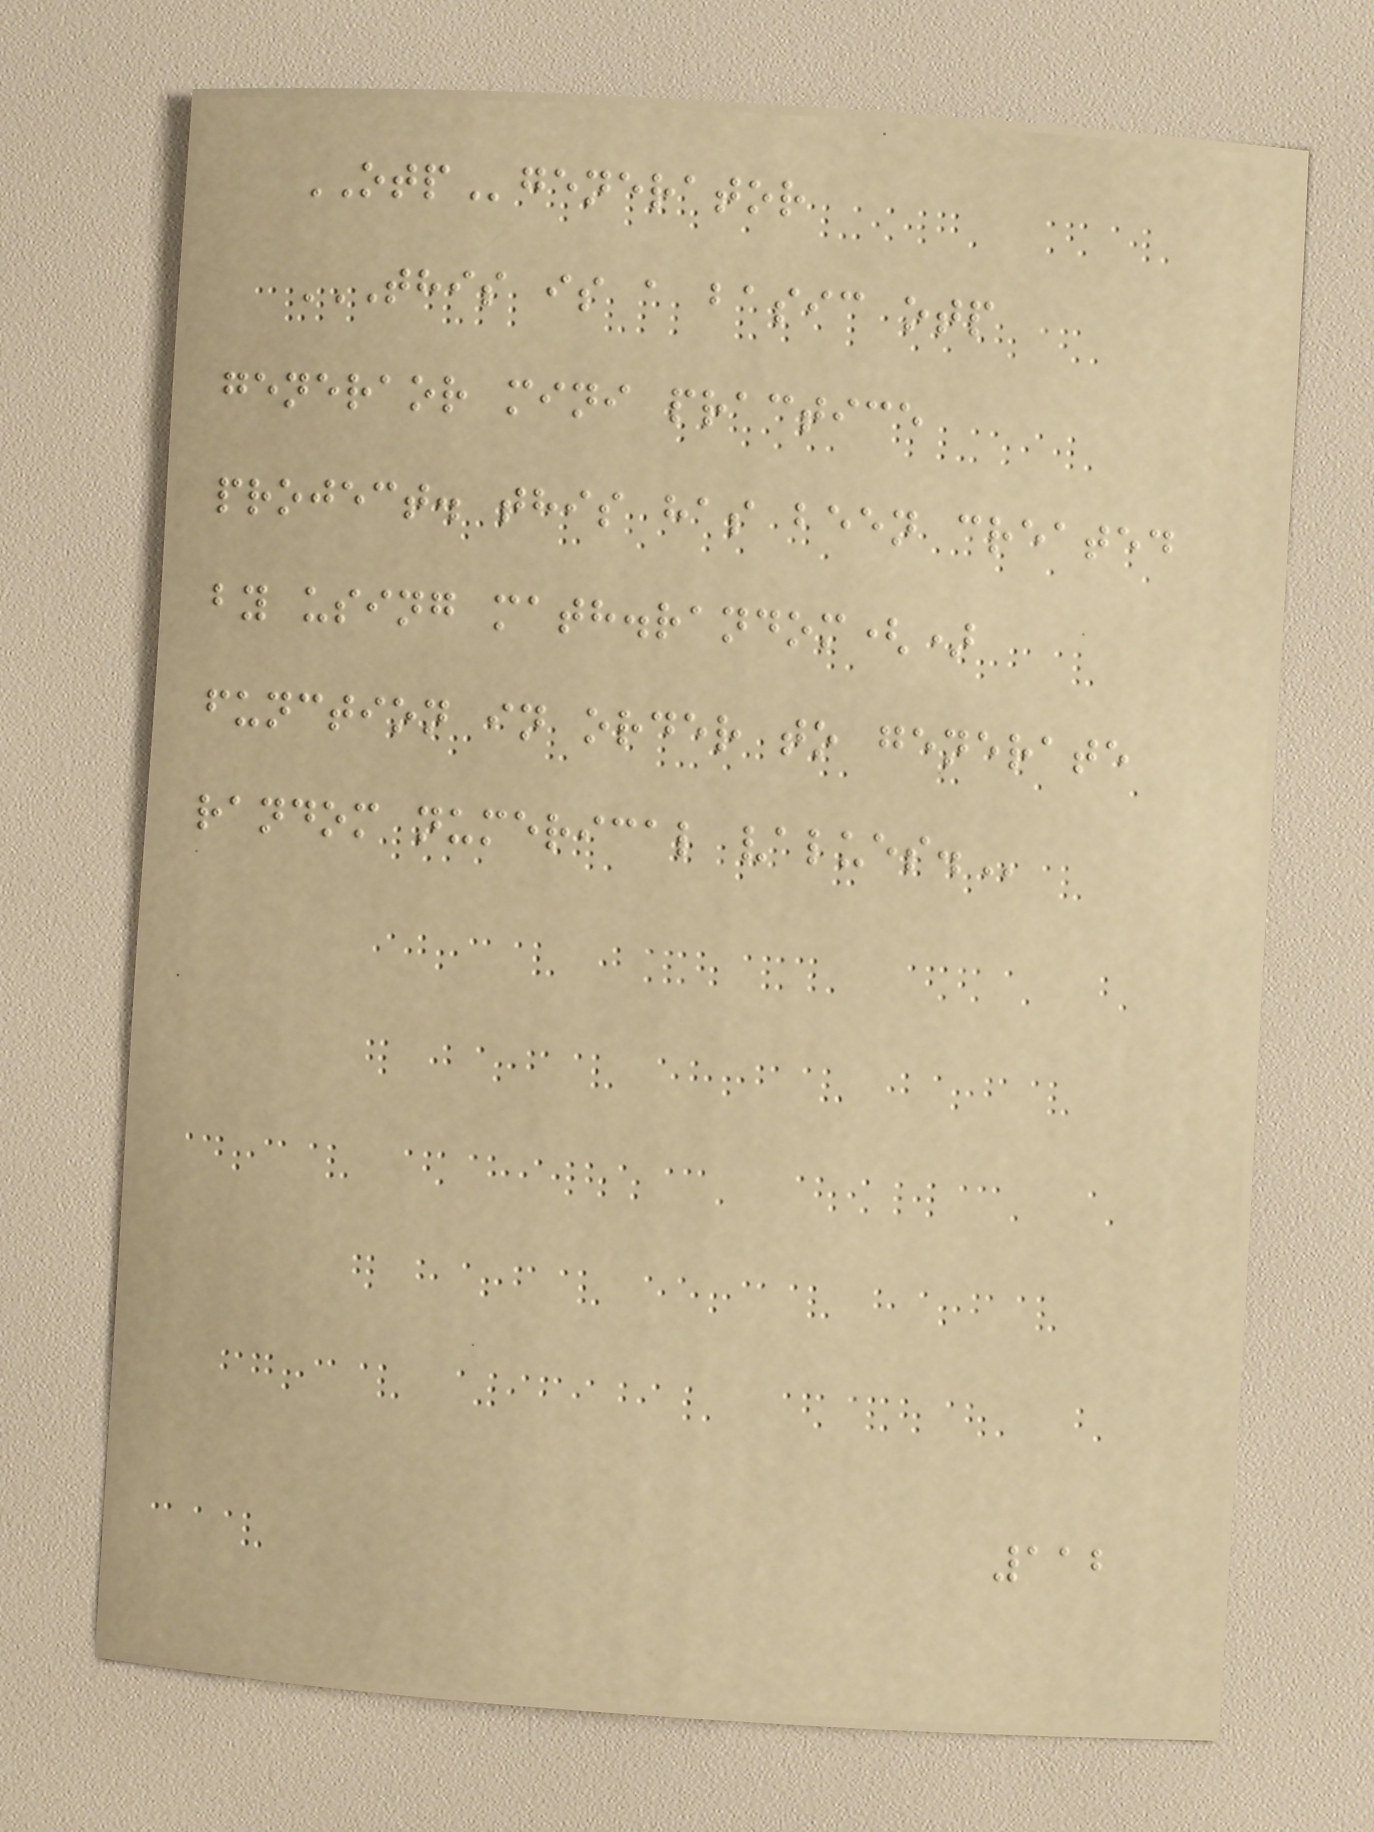OTPgenerator
THIS IS A BASIC OTP
GENERAOR MINI PRACTICE
PROJECT. THIS HAS BEEN CREATED
BY USING MATH.RANDOM()
FUNCTION IN ORDER TO GENERATE
RANDOM NUMERICAL VALUES.
112
